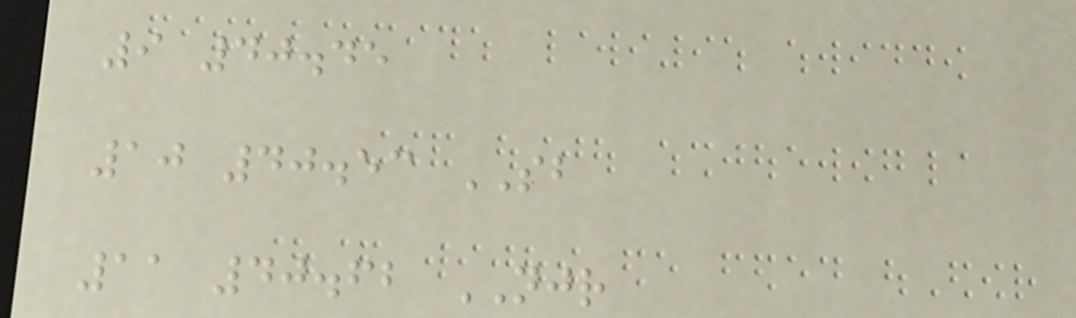9 40.45
10 40.53 SB
11 40.62 NJR
